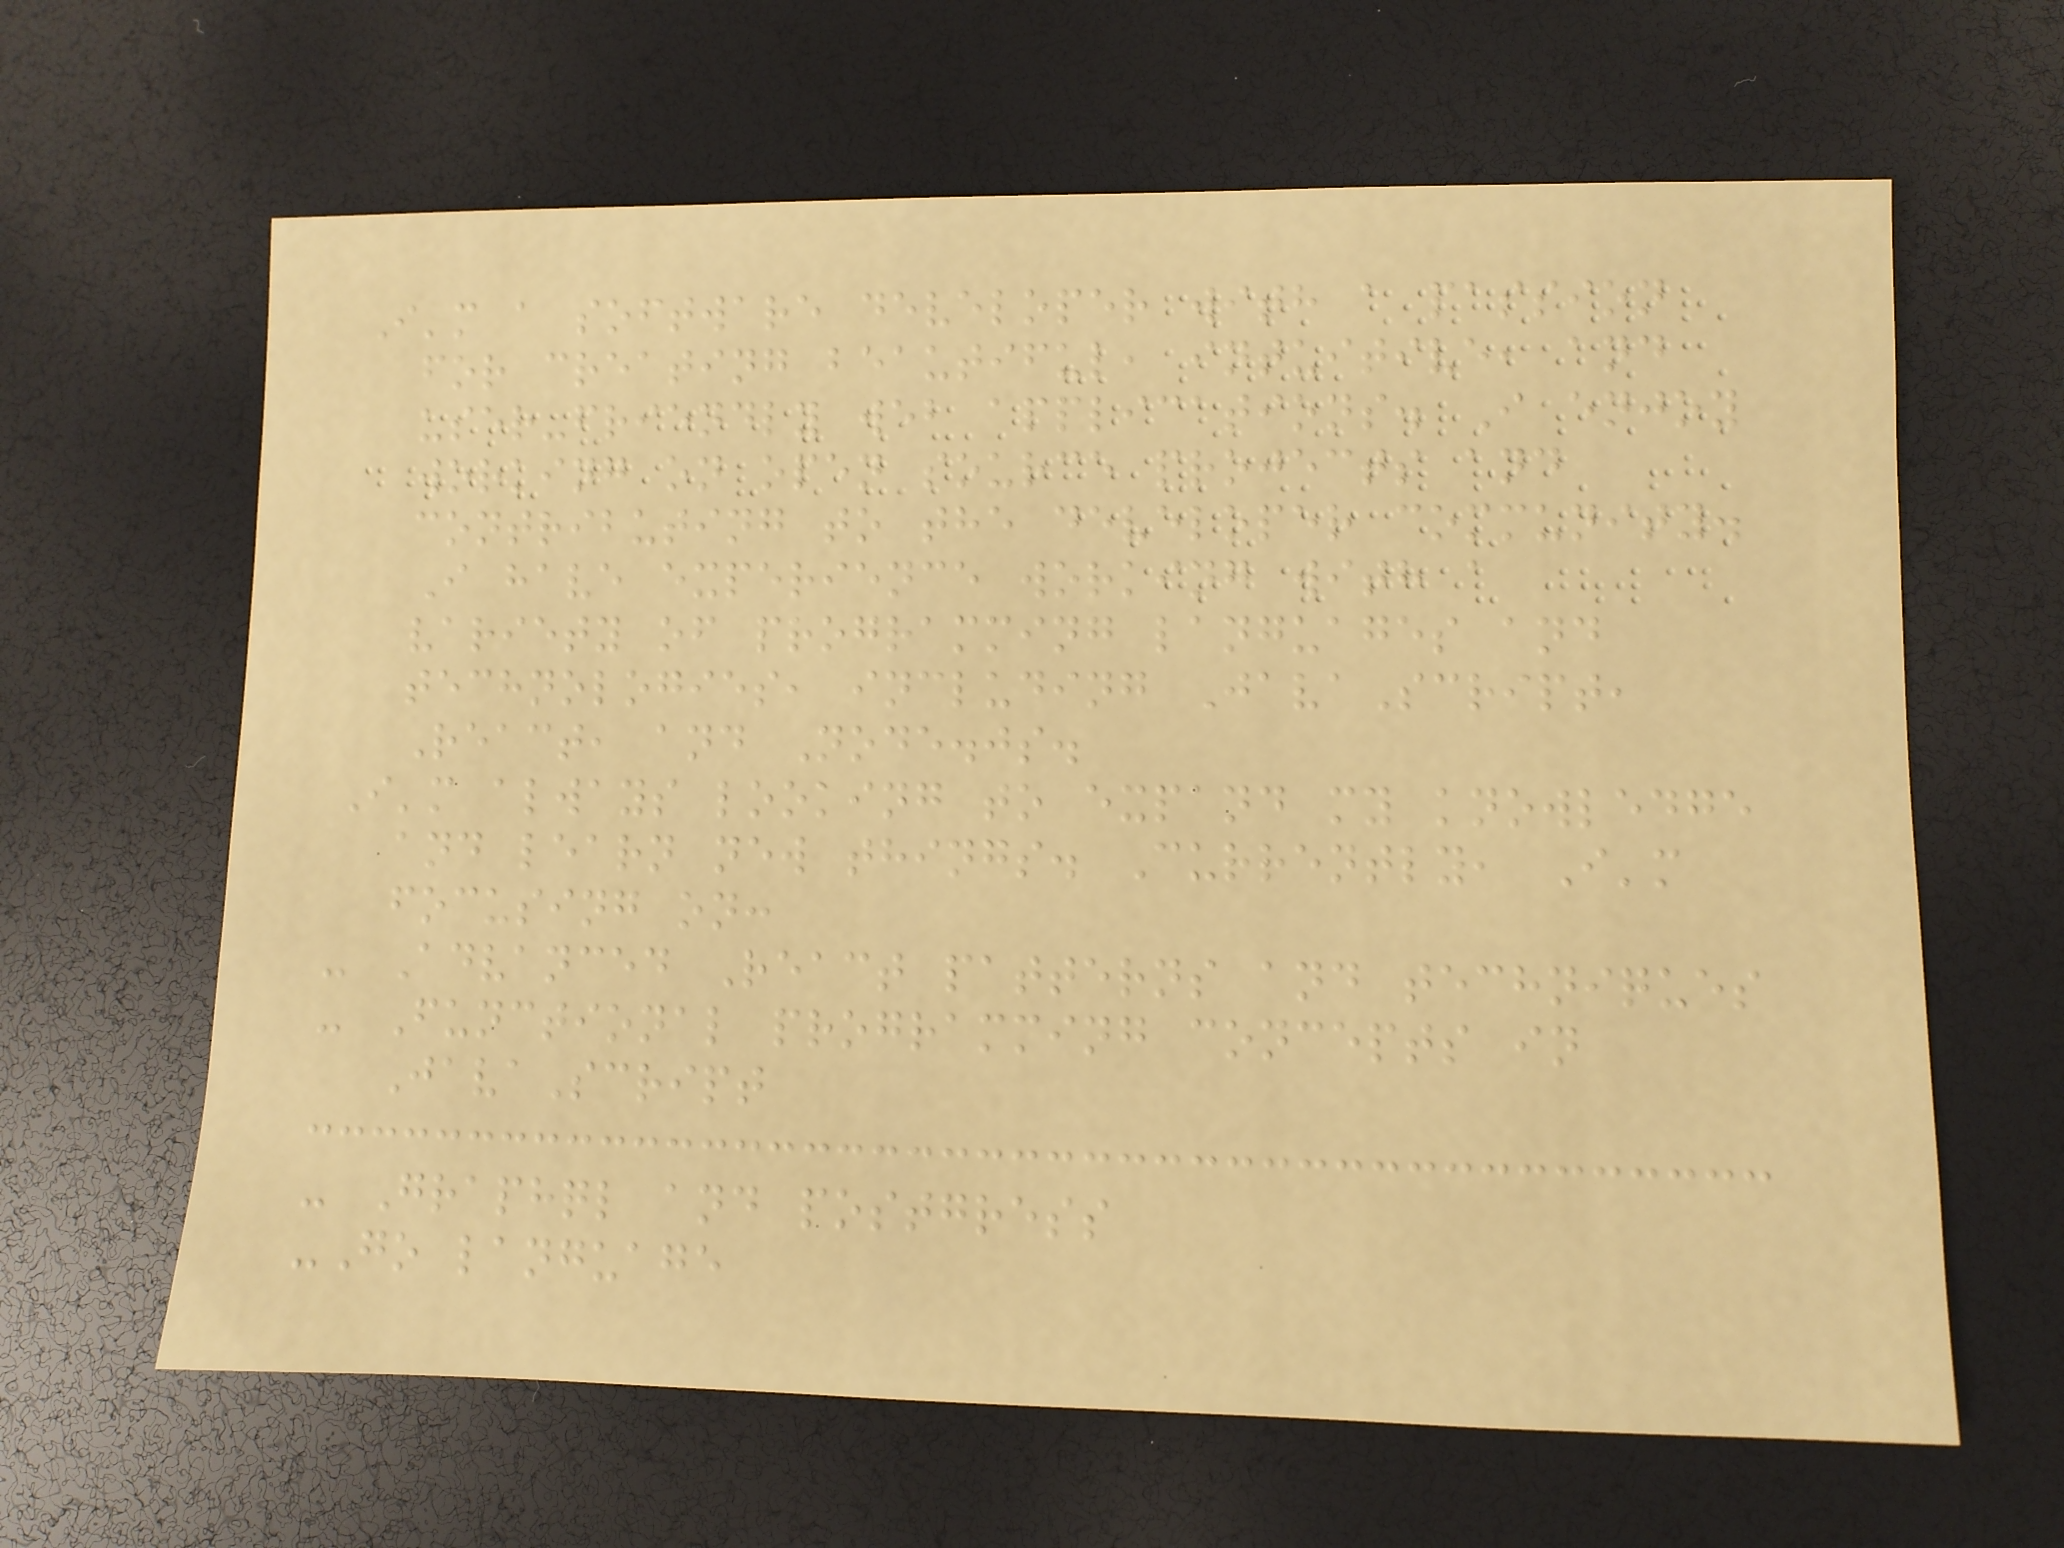I'm a software developer with a passion
for creating beautiful, intuitive, and
user-friendly web applications. I enjoy
working on open source projects and
contributing to the developer community.
I have experience working with a
variety of programming languages and
technologies, including JavaScript,
React, and Node.js.
I'm always looking to expand my knowledge
and learn new things. Currently, I'm
focusing on:
- Advanced React patterns and techniques
- Functional programming concepts in
JavaScript
- Graphql and postgress
-Go language
